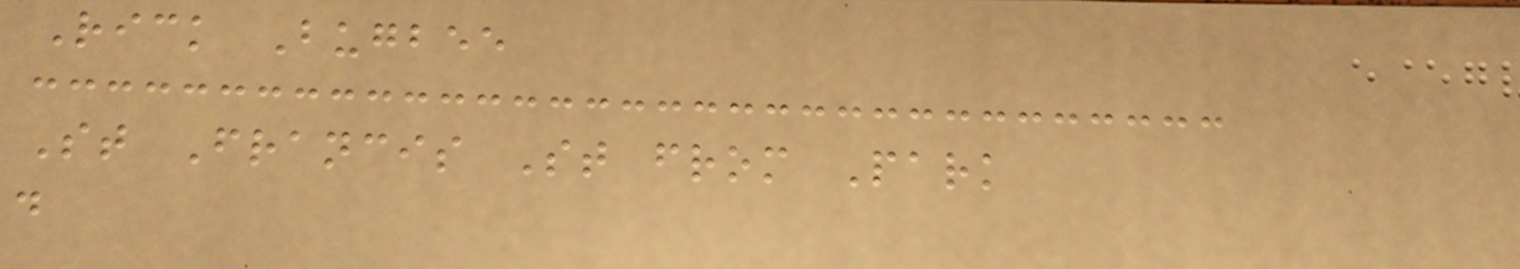Rick Bugbee
St Francis St from Park
.
